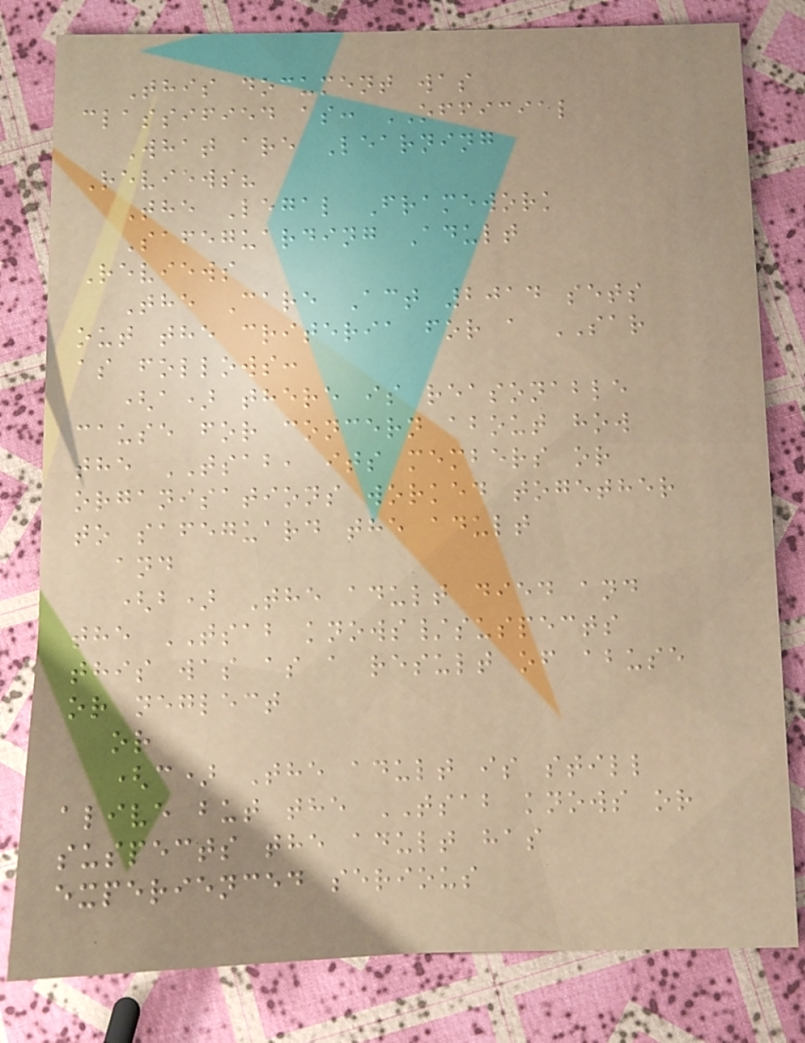This document was
classified as: OFFICIAL
What are Learning
Reviews?
The Legal Framework
Safeguarding Adult
Reviews
The Care Act 2014 sets
out the criteria for a SAR
as follows:
(a) there is reasonable
cause for concern about how
the TSAB, its members or
organisations worked together
to safeguard the adult
and
(b) The adult died and
the TSAB knows/suspects
this was as a result of abuse
or neglect
or
(c) The adult is still
alive but the TSAB knows or
suspects the adult has
experienced serious
